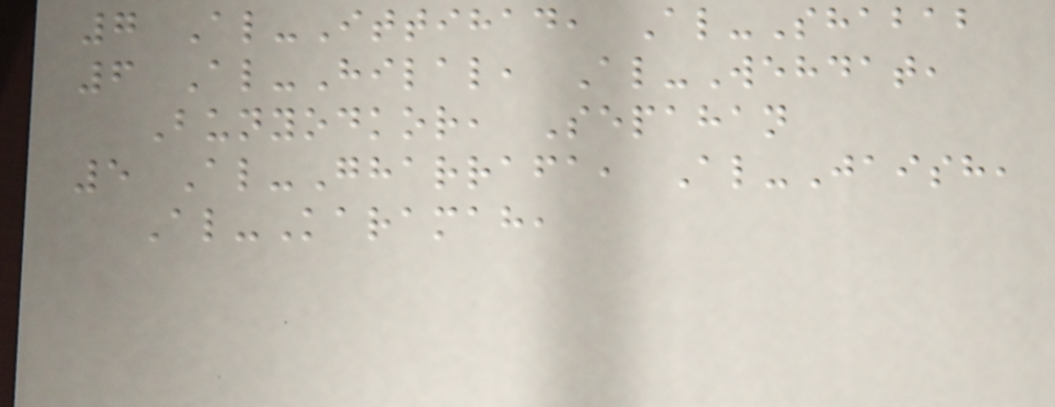7 Al-Ittihad, Al-Shabab
6 Al-Hilal, Al-Wehdat,
Bunyodkor, Sepahan
5 Al-Gharrafa, Al-Jaish,
Al-Karamah,
